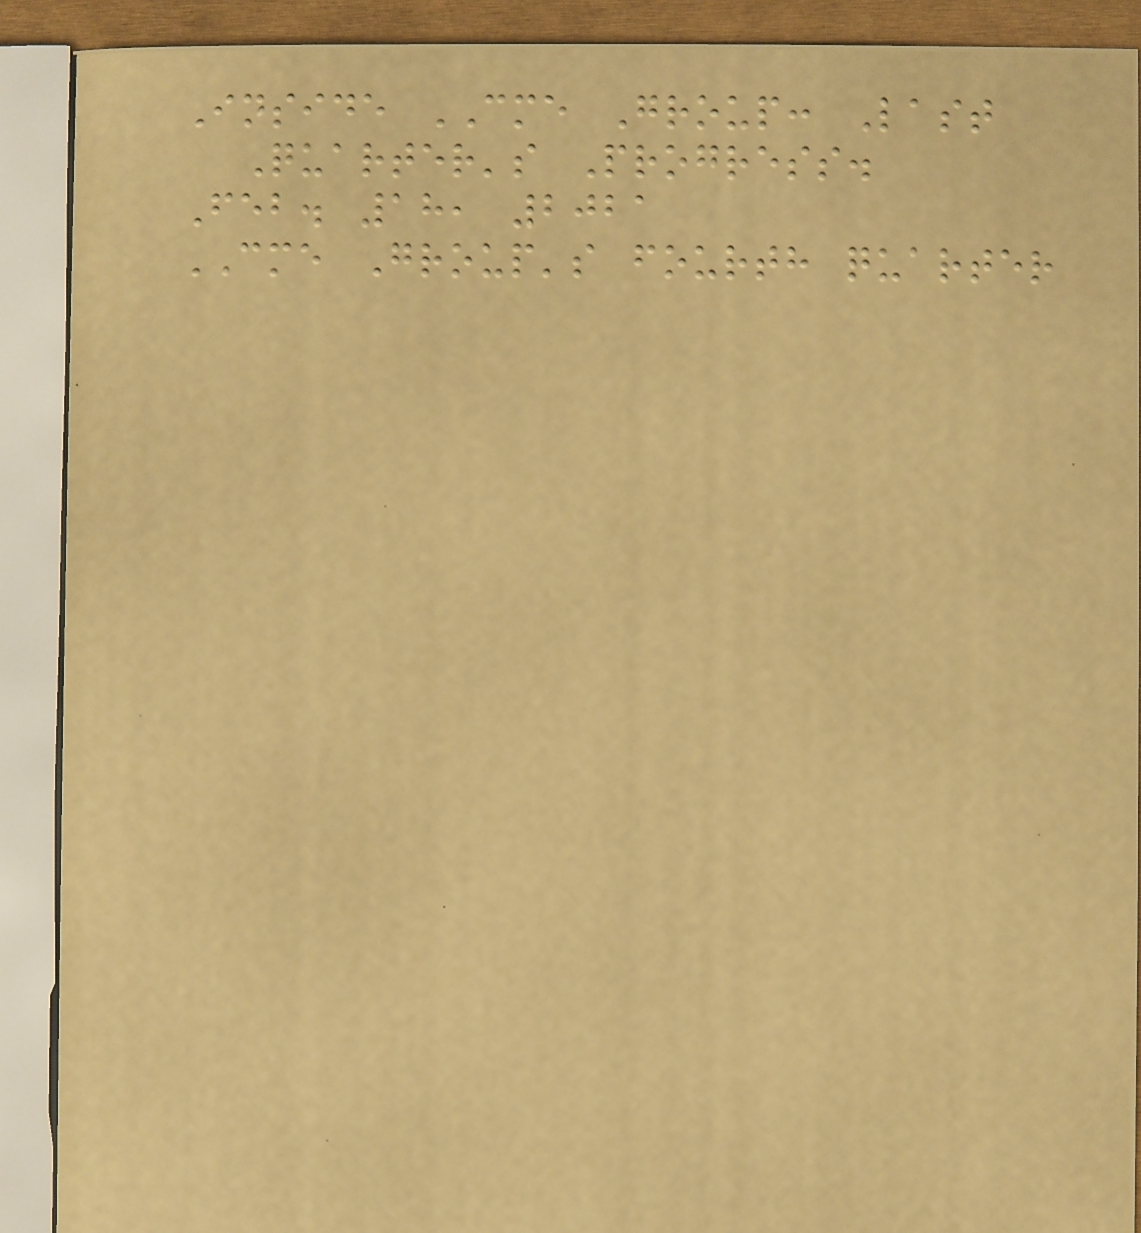Inside CME Group: Last
Quarter's Progress.
Feb. 18, 2021
CME Group's fourth quarter
